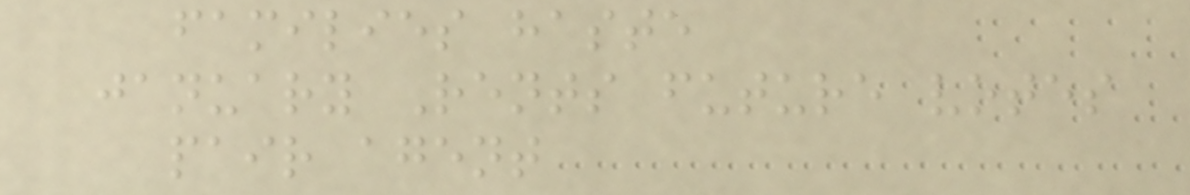families haste
january Rents future votes
pair agent
